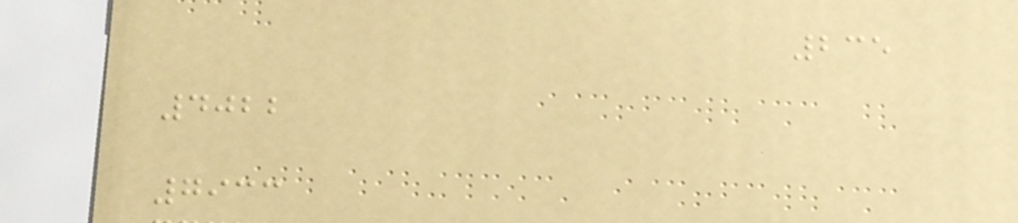235
4022
7933
